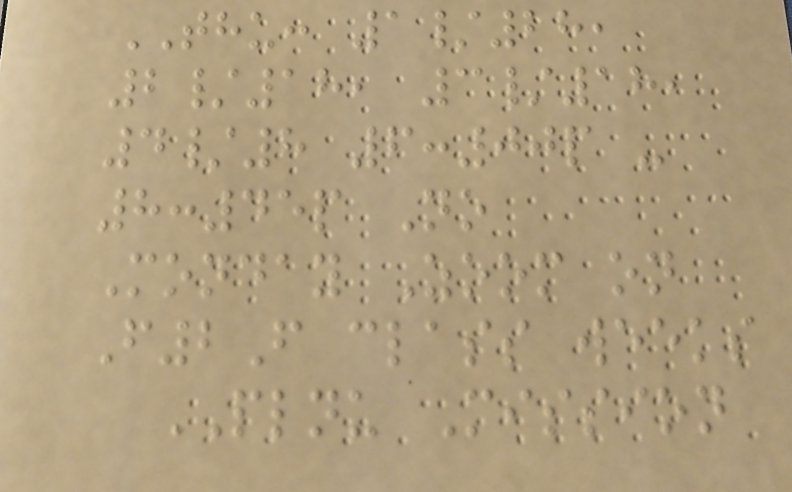THU: 1/28,
2/18, 3/18,
4/8 6:00p -
8:45p No
Monday Zoom on
F2F class weeks
PLNU Mission
